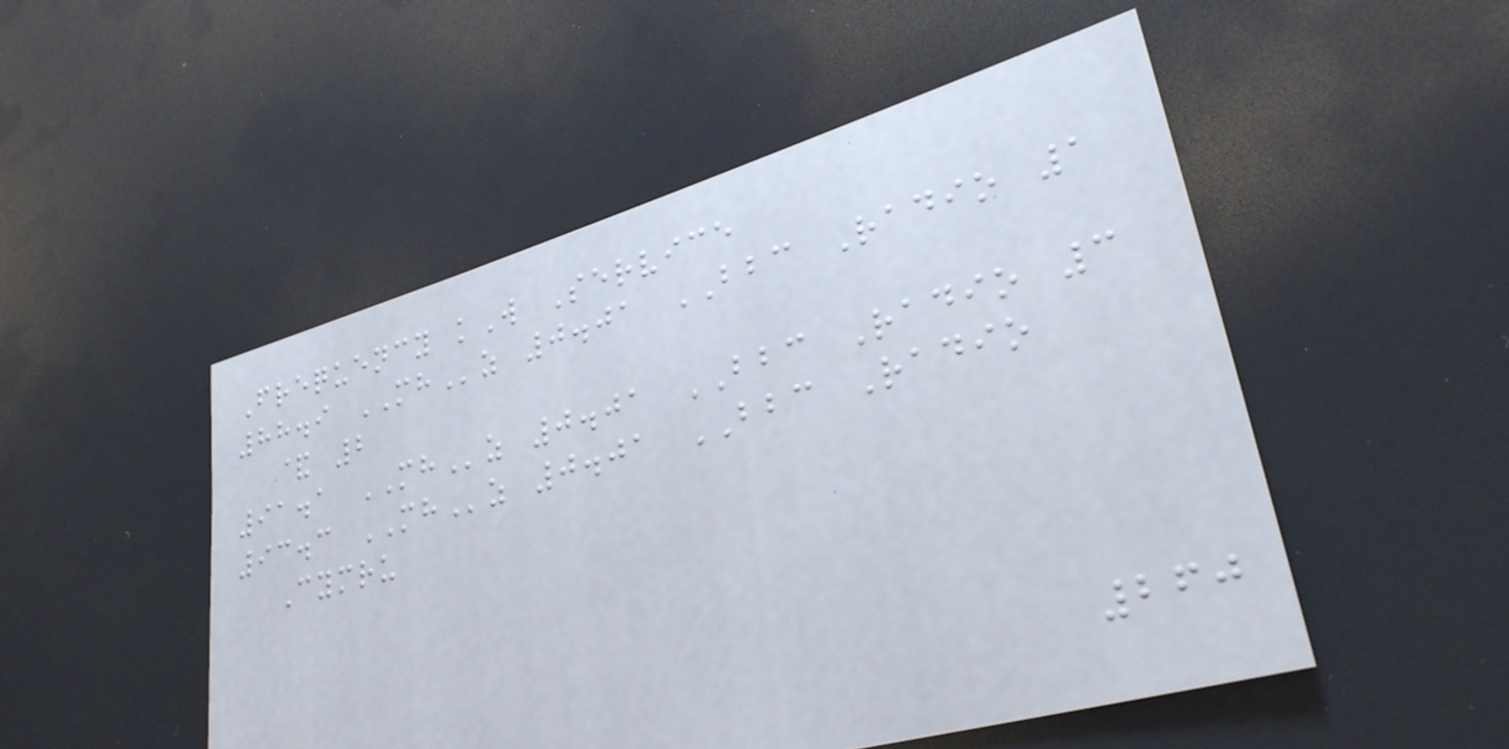Frequency kW Service
88.9 MHz 0.01 BBC Radio 1
& 2
91.1 MHz 0.01 BBC Radio 3
93.3 MHz 0.01 BBC Radio
Cymru
260
